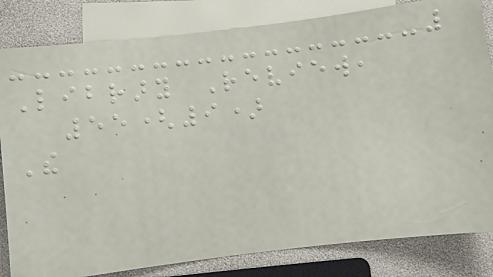Library Review,
55(9)
The
